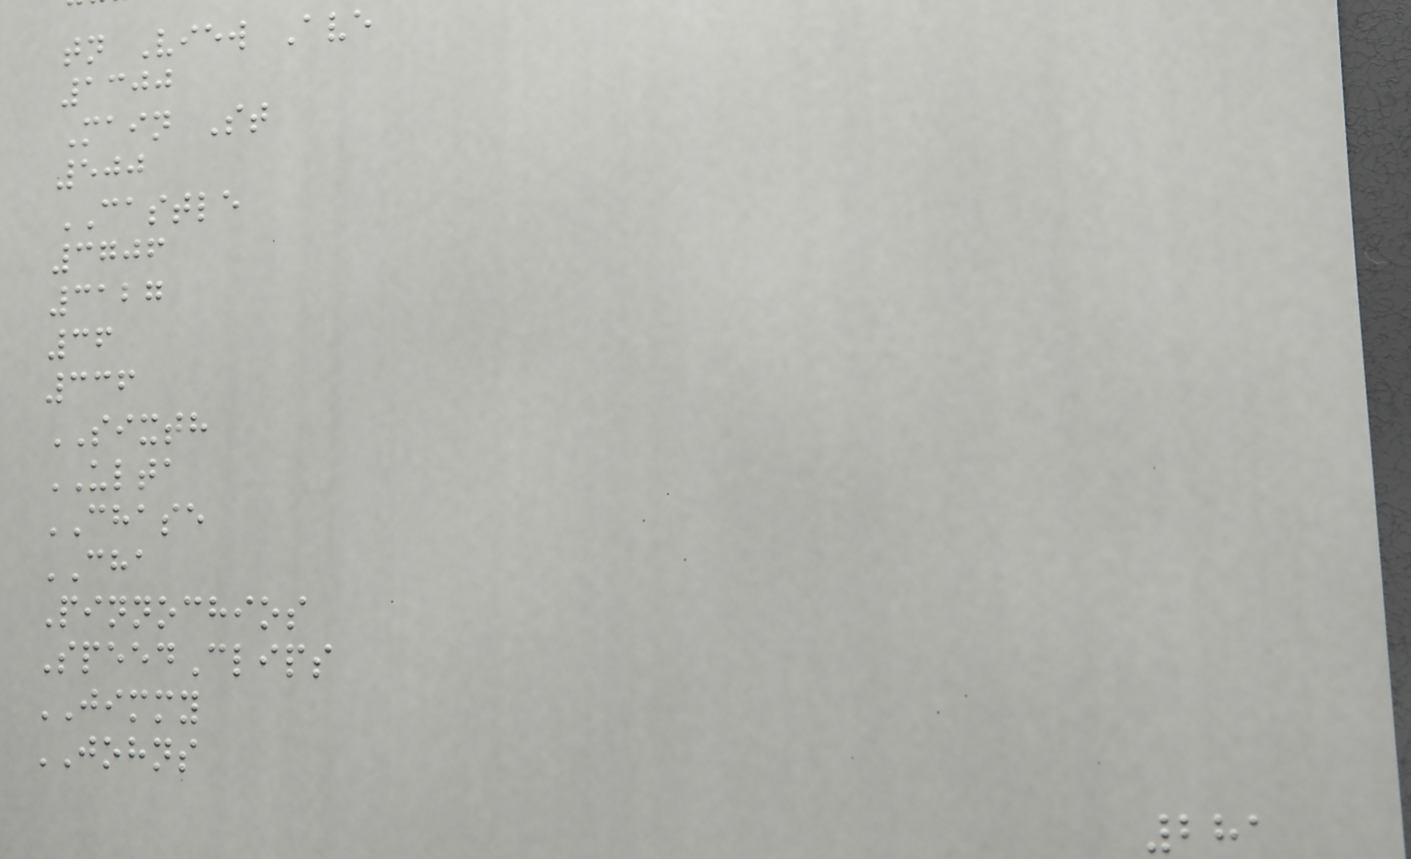tn View Ave
1300
Main St
500
CASTLE
3706
3127
36
336
SIXTH
ULTA
CHASE
CHA
Pinnochios
SpeedClips
JIMMY
JOHNS
281
